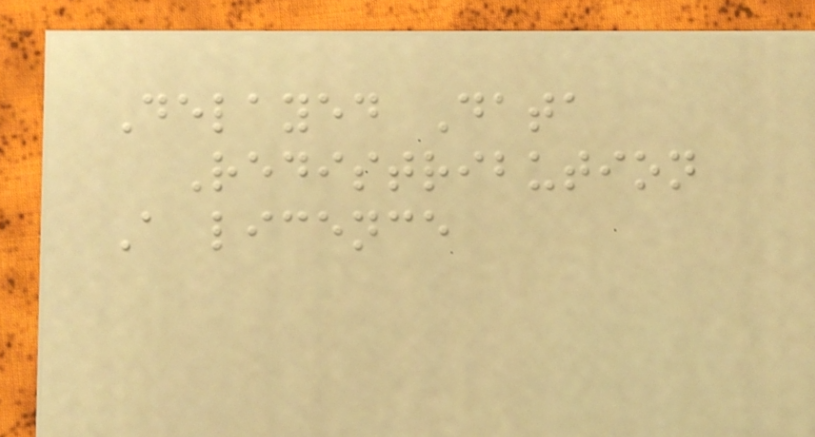Delayed Data
Redistribution
A licence
